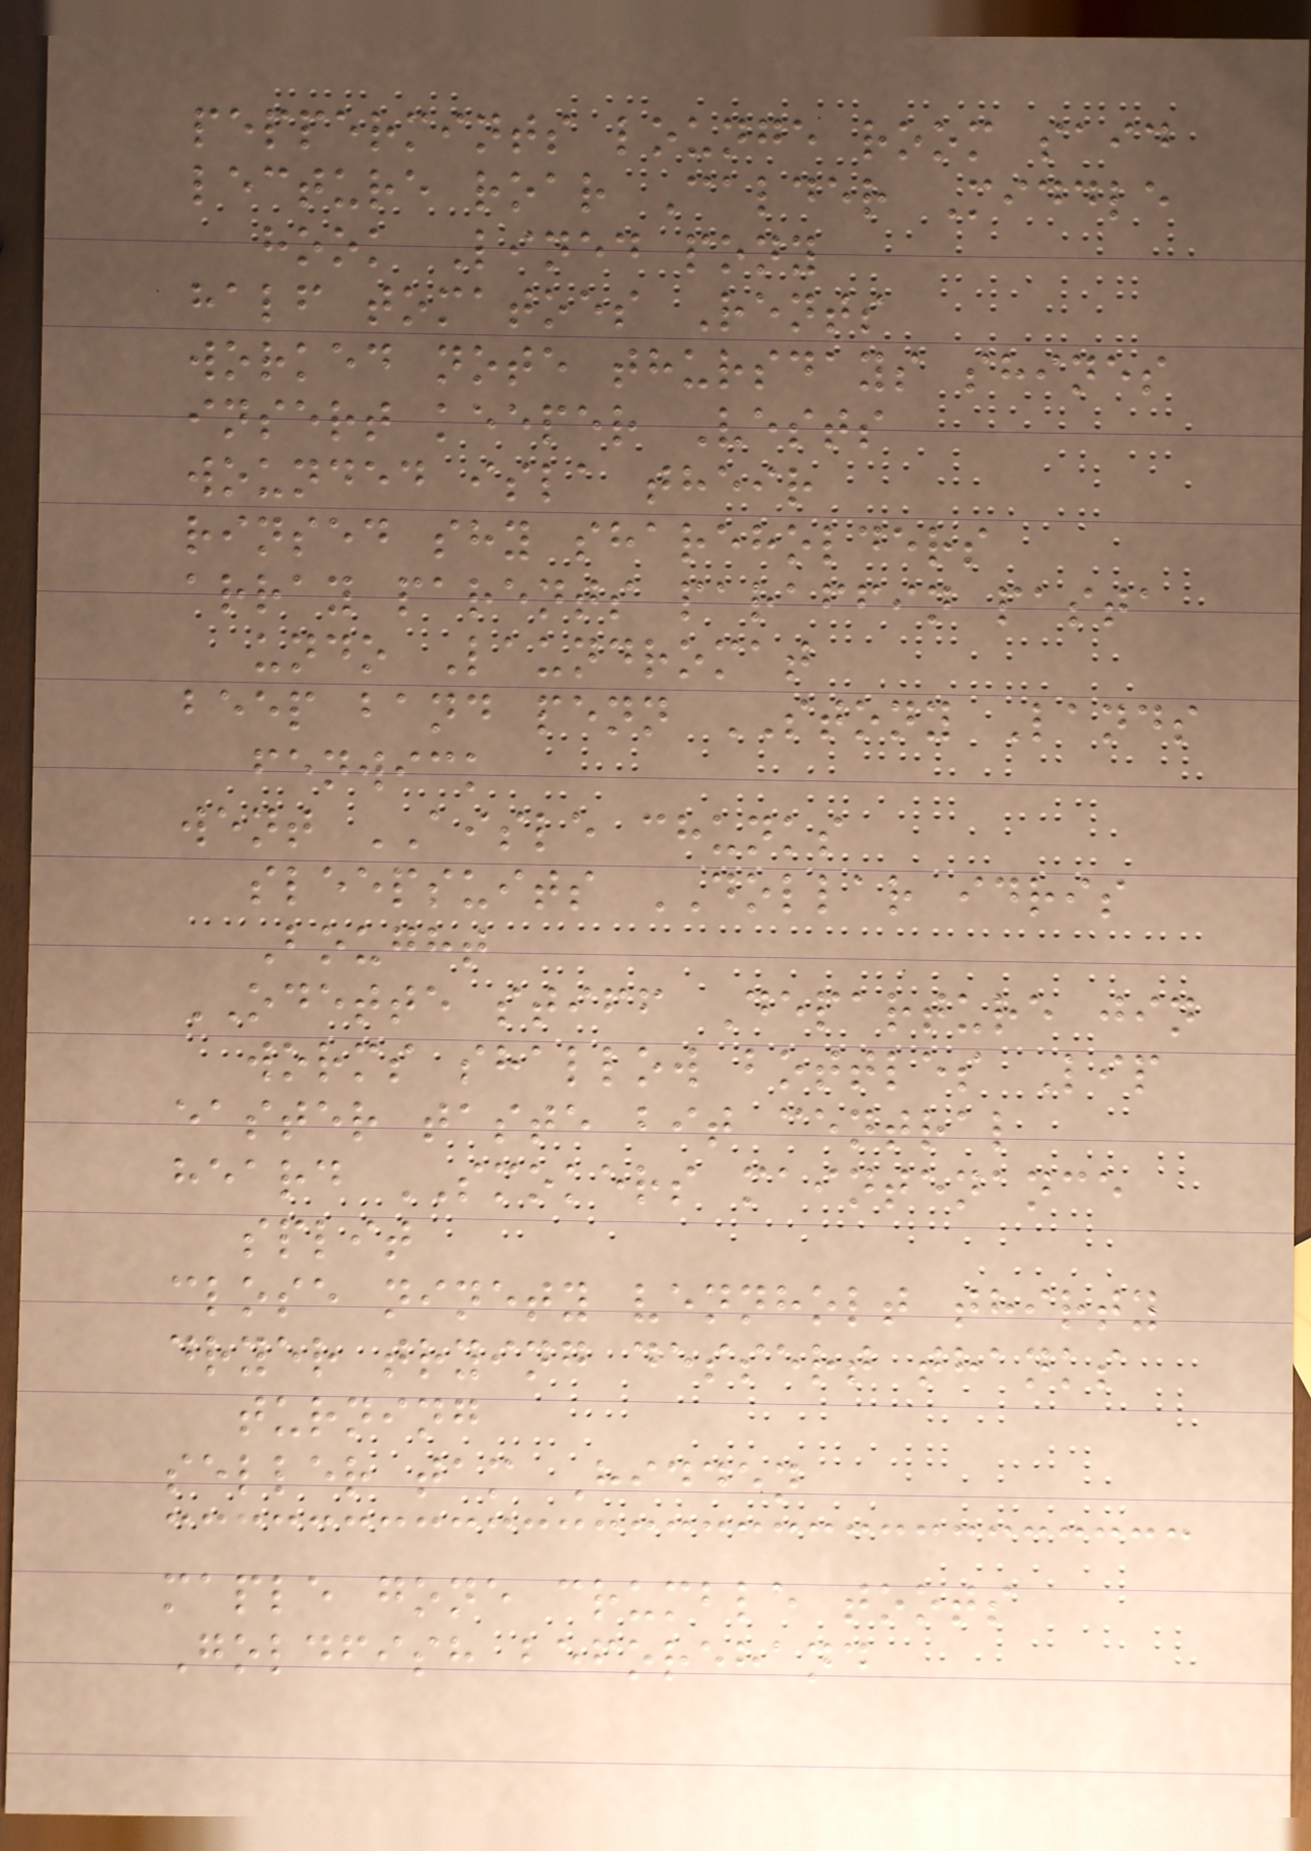peppermints lounge room said
lecture roar Calder Middle
hook Lined pony
half tomatoes Rents
worked note thursdays shines
insert keeper Vests
wounded isla their
rinsed shy shareholders
array parents paraffin pasta
undo Laundromat
beep band penn STONY Lands
fenwick
went AISLE chunks
sleepsuits DOLLAR idris
Bought
ODETTE stiff Departure jin
worms shallow bottles Lip
easter taste bit central
heard SMOKERS maintenance
split
close ninety vennholt thirty
dryer trying dessert thanks
turning
seller tam Hidden
maple gone crumble toots
Goldfish beforehand
